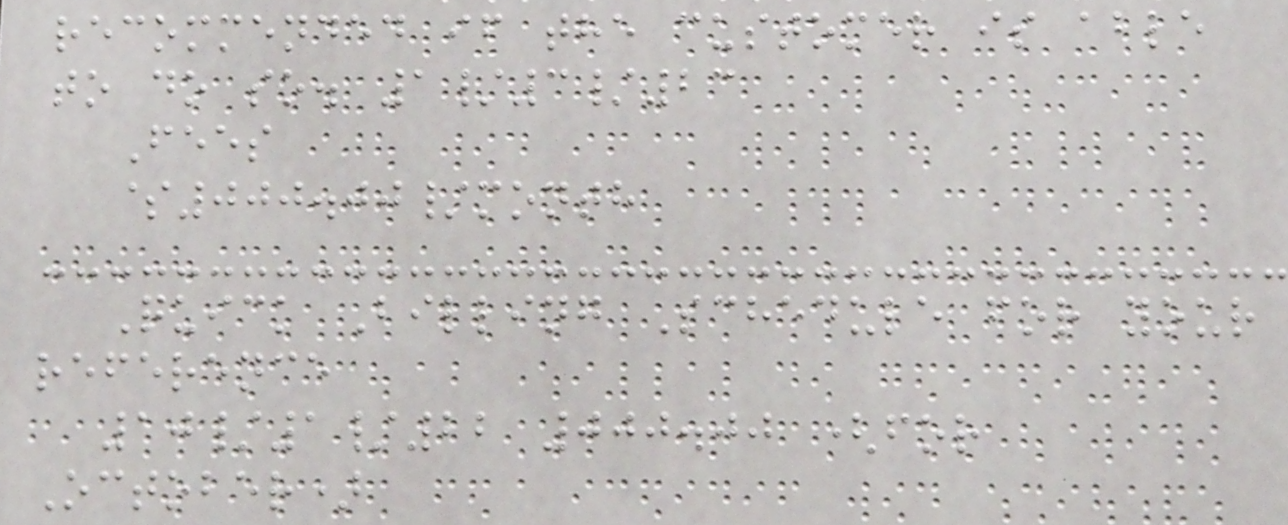recommended if the customer is able
to do so. 1/3/23
Fees
$000.00/month
Quick Billing Schedule for your
reference
10/1/22 000.00 (for
October)
